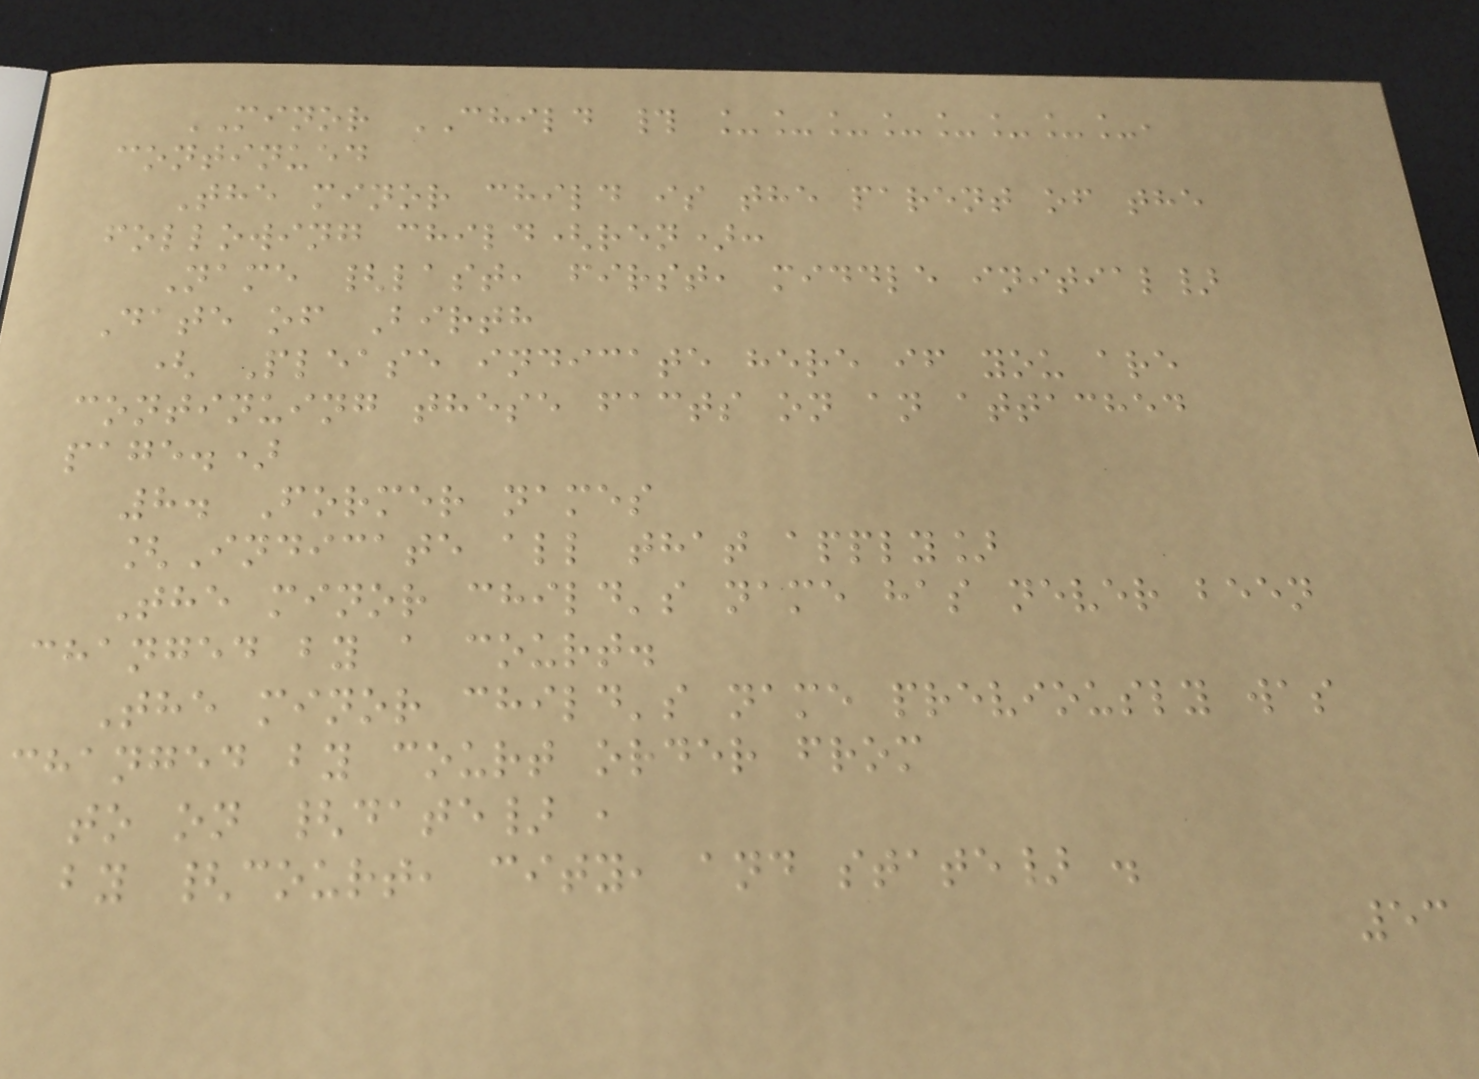MINOR CHILD # ________,
continued
The minor child is the parent of the
following child(ren):
Name {last, first, middle initial}
Date of Birth
( Please indicate here if you are
continuing these facts on an attached
page.)
8. Former names
[Indicate all that apply]
The minor child's name has never been
changed by a court.
The minor child's name previously was
changed by court order from
to on {date} ,
by {court, city, and state} .
53
